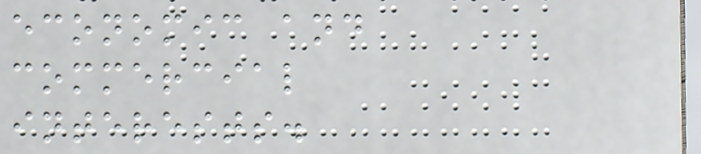economic and
commercial
interests.
